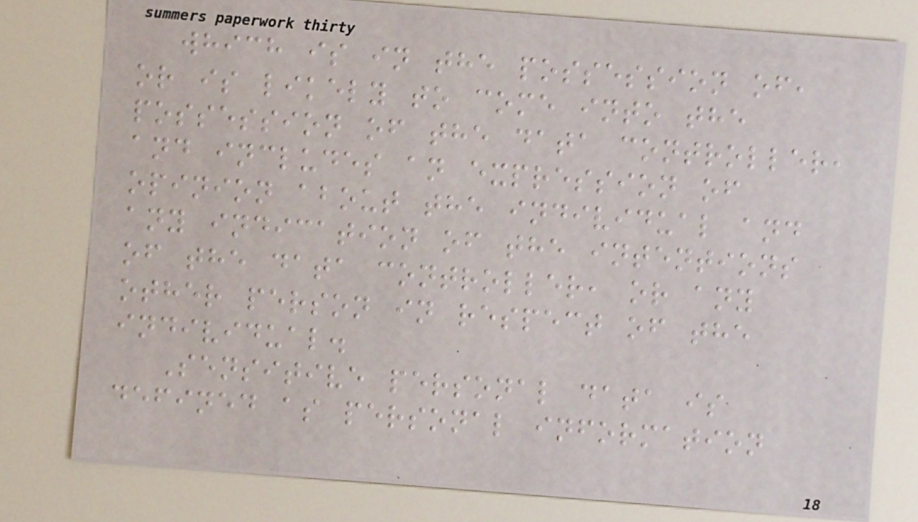which is in the possession of,
or is likely to come into the
possession of the data controller,
and includes an expression of
opinion about the individual and
any indication of the intentions
of the data controller, or any
other person in respect of the
individual.
Sensitive personal data is
defined as personal information
